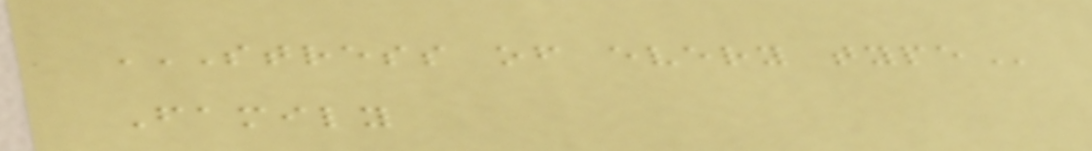STRESS OF EVERY TYPE
Family
